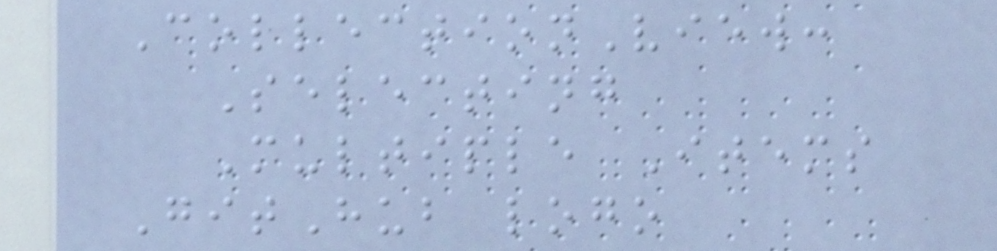CollectionView:
Selecting
Multiple Items
GitHub logo
